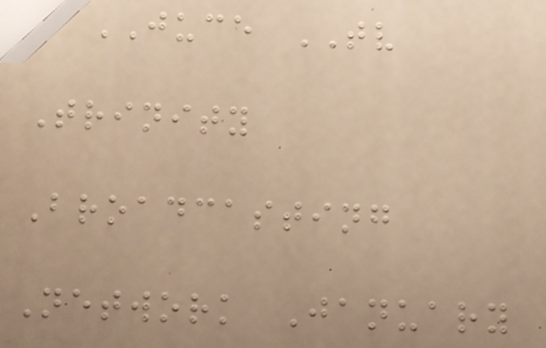JUCE TV
Trinity
Broadcasting
Network January
